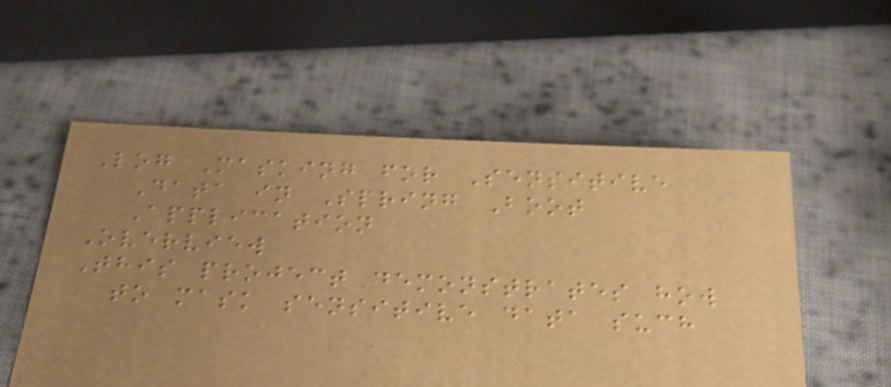Log Masking for Sensitive
Data in Spring Boot
Application
Overview
This project demonstrates how
to mask sensitive data such
